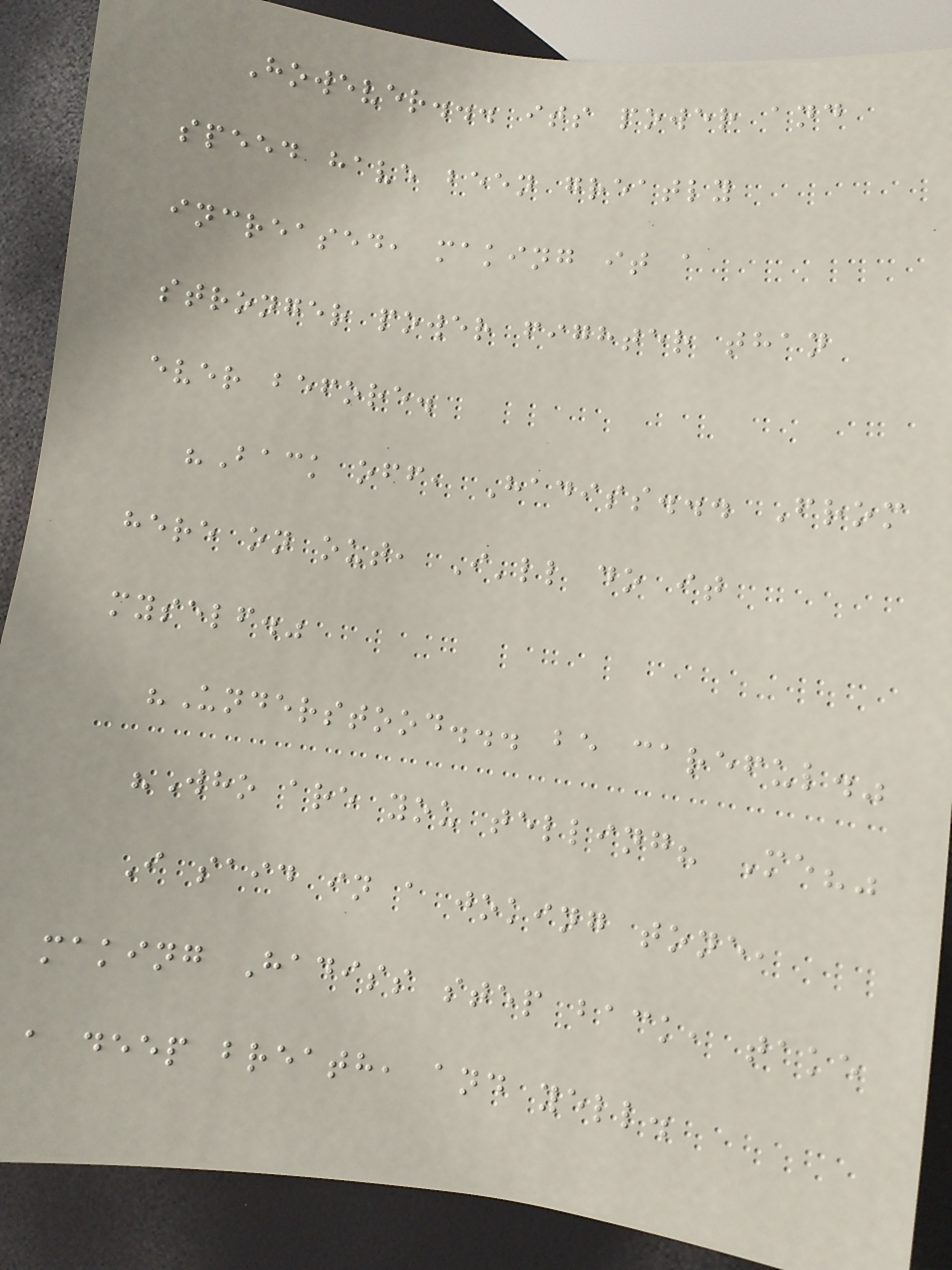However... its power and
speed have been greatly
increased, making it a
stronger power fighter than
ever before.
"Back off, Hadiss... From
here on out, I'll do it
myself."
"Understood... be careful."
"Who are you telling? Me?"
I said in a joking tone,
making Hadiss step back, take
a deep breath, and yell.
